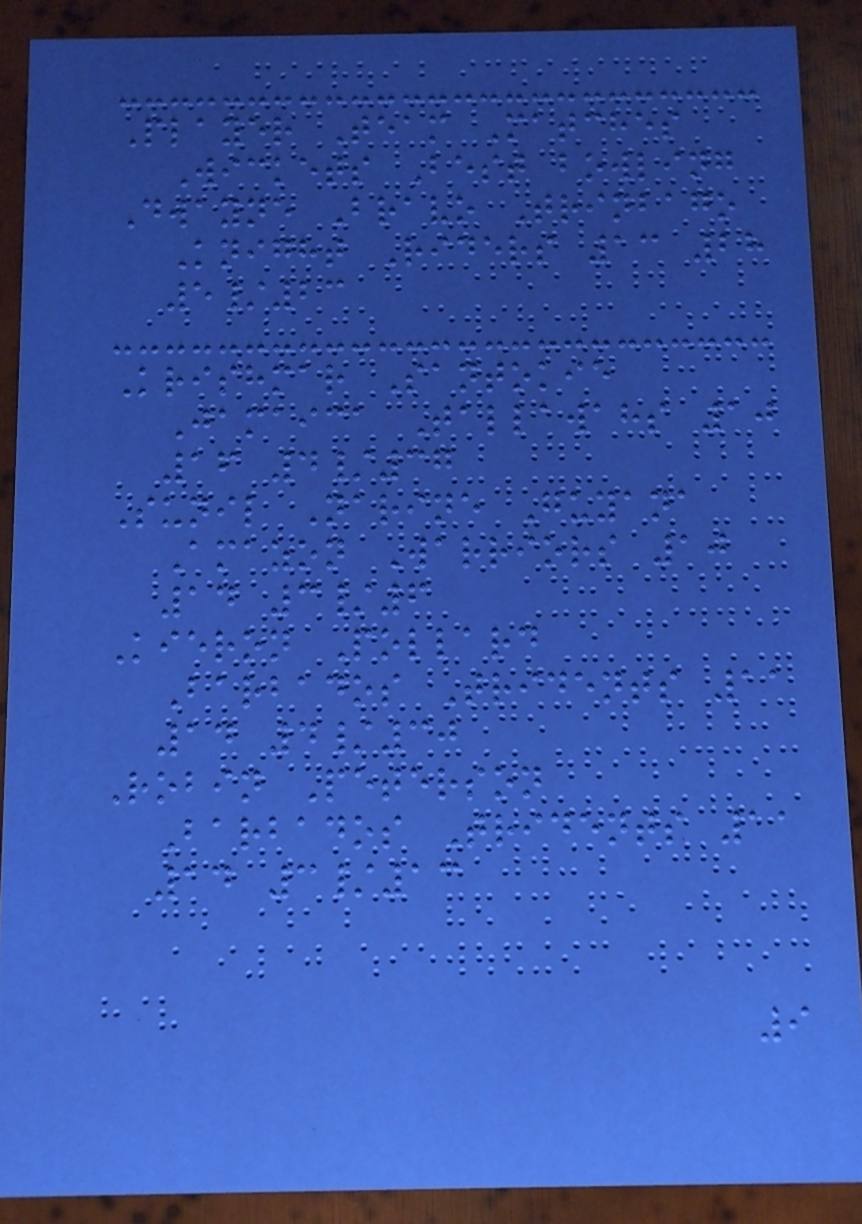Player Team Matches
Wickets Best bowling
Dwayne Bravo Trinbago
Knight Riders 13 28
5/23
Krishmar Santokie
Jamaica Tallawahs 10
16 4/37
Sunil Narine Guyana
Amazon Warriors 10
14 3/6
Kieron Pollard
Barbados Tridents 11
14 4/30
Robin Peterson
Barbados Tridents 11
14 3/13
9
